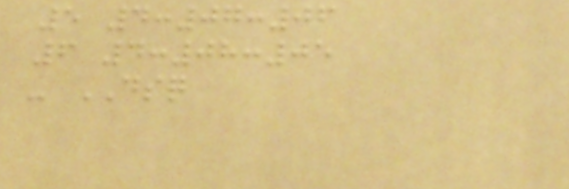5 4:07:06
6 4:08:05
- DSQ
